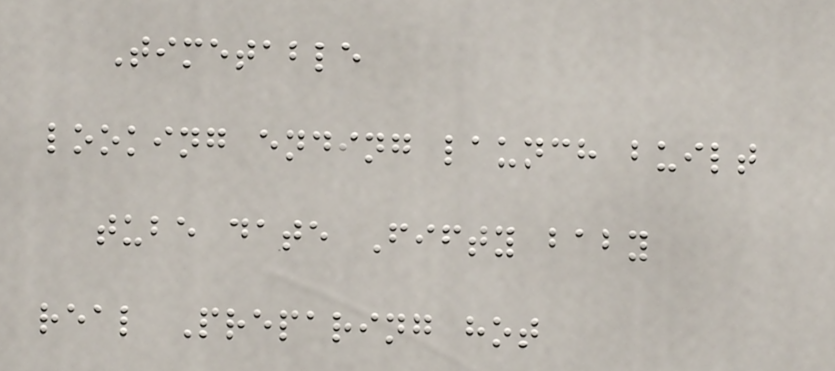Timetable
looking ending launch built
tube date Fifty baby
real Preparing hot
